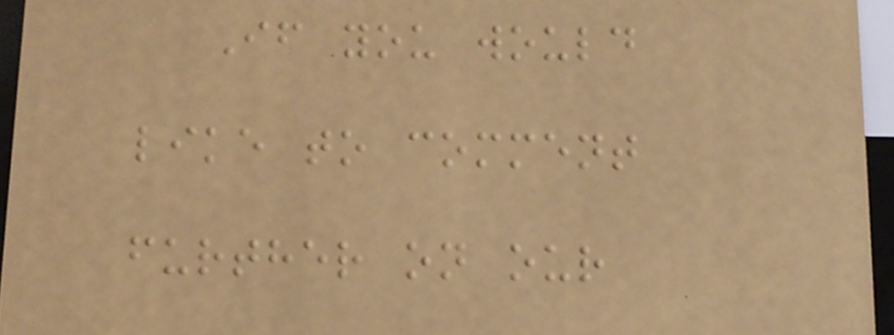If you would
like to comment
further on our
